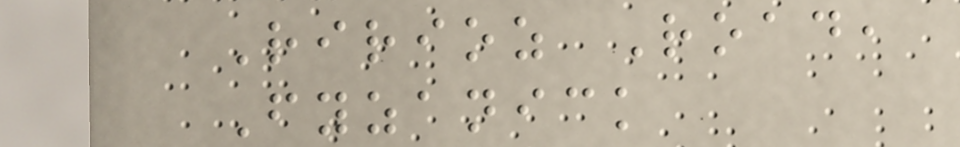Ririoz Road,
Fyzanick
